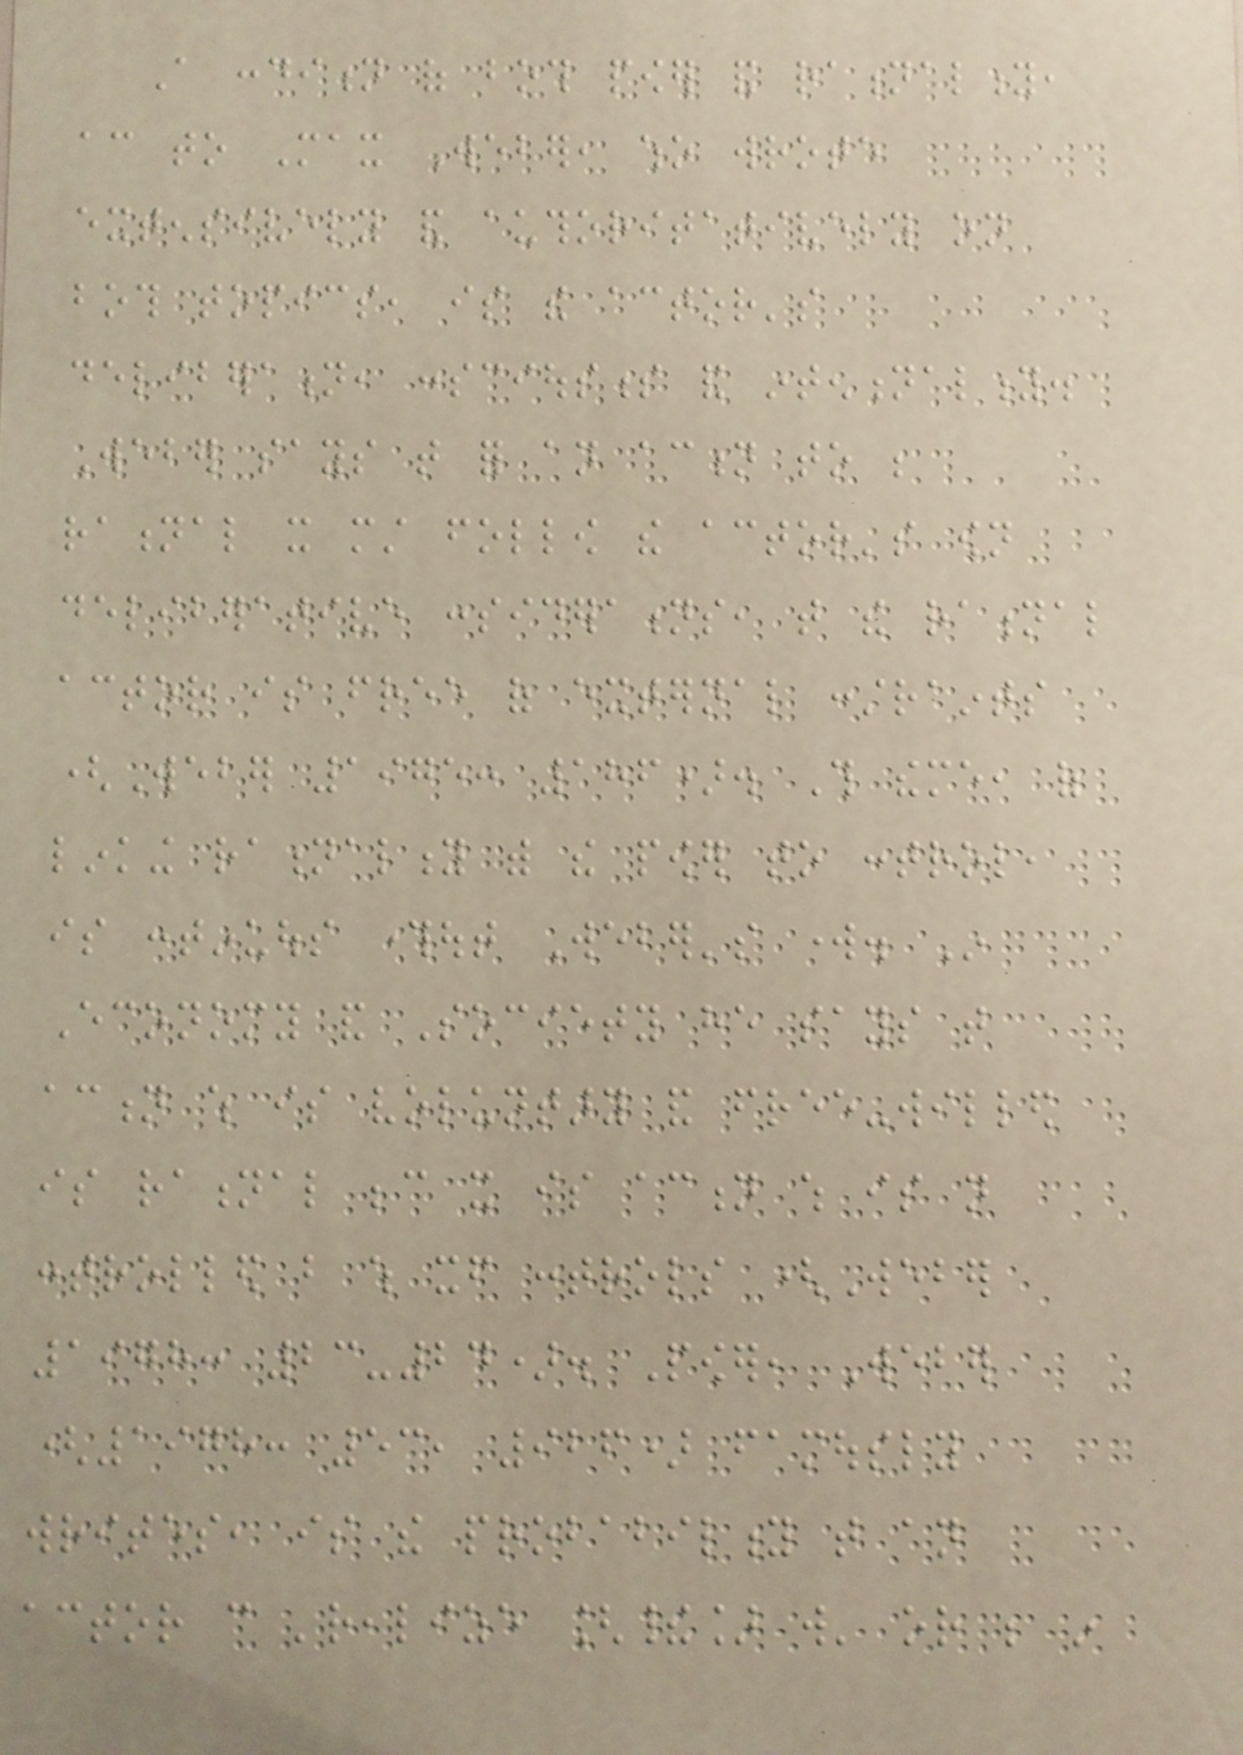A condition of both power and rationality,
according to Max Weber, who wrote
extensively and authoritatively on
both topics, is the actor's
deliberation, consciousness and intentionality.
Weber says that for an action to be
rational it must follow the actor's own
deliberative considerations, that the rational
actor is free of external constraints
(Weber 1975: 186). This theme, of
linking rationality with the power to control,
is continuous throughout Weber's work. In
Economy and Society he says that
action which is voluntary and free-willed
is rational because it is action which is not
controlled but which itself controls (Weber
1978: 23-24). Power, Weber
(1978: 53, 926) famously
writes, is the probability that an
actor can 'realize [their] will' or be in
